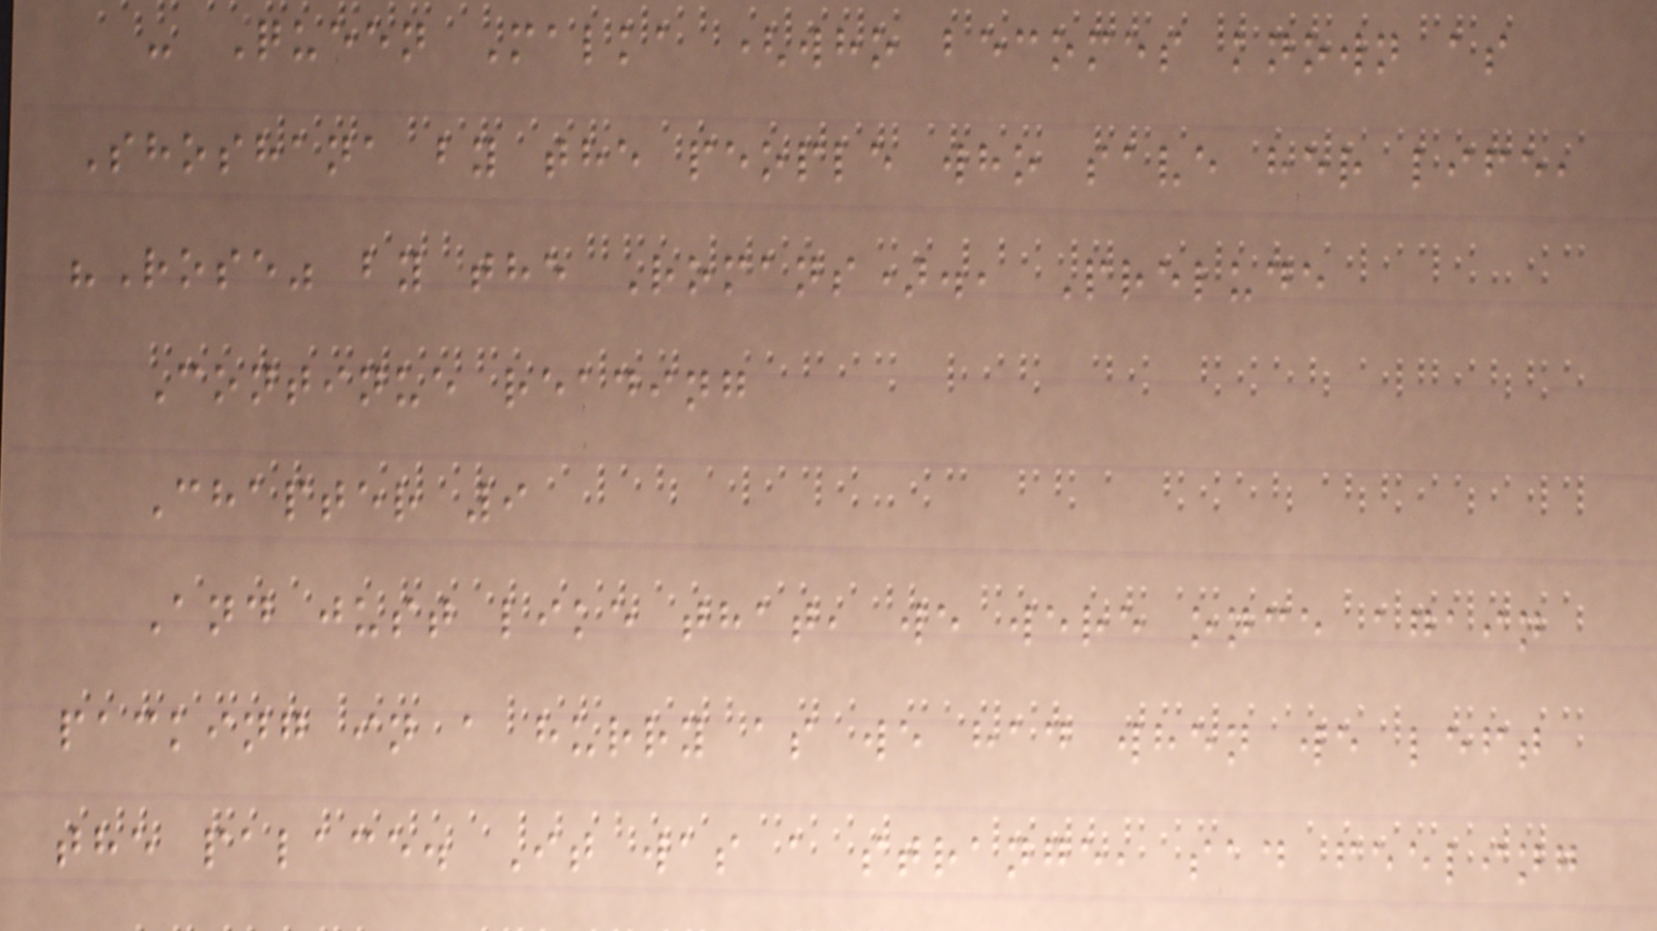- Queen Malka (who becomes known as
Shoshana by the people who save her life,
"Rose" by the Romans)., Prelude
Continue reading
Chapter 9
And just like that, we were once again
packing in a hurry as we had when we left
the palace. It was a strange, sad feeling
